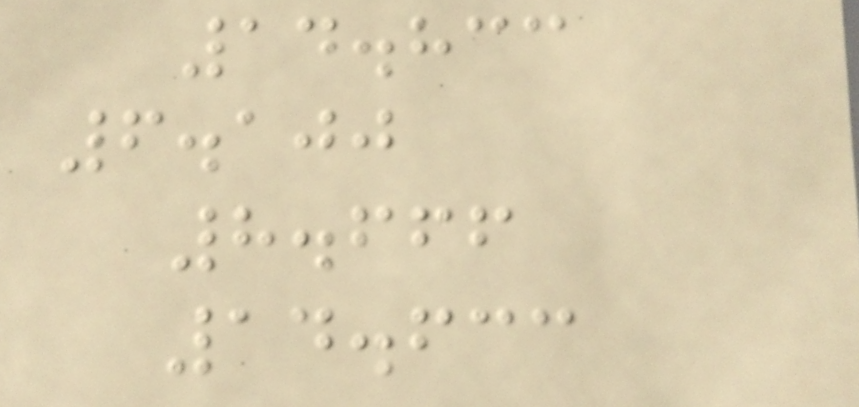14.833
6.100
8.666
14.633
